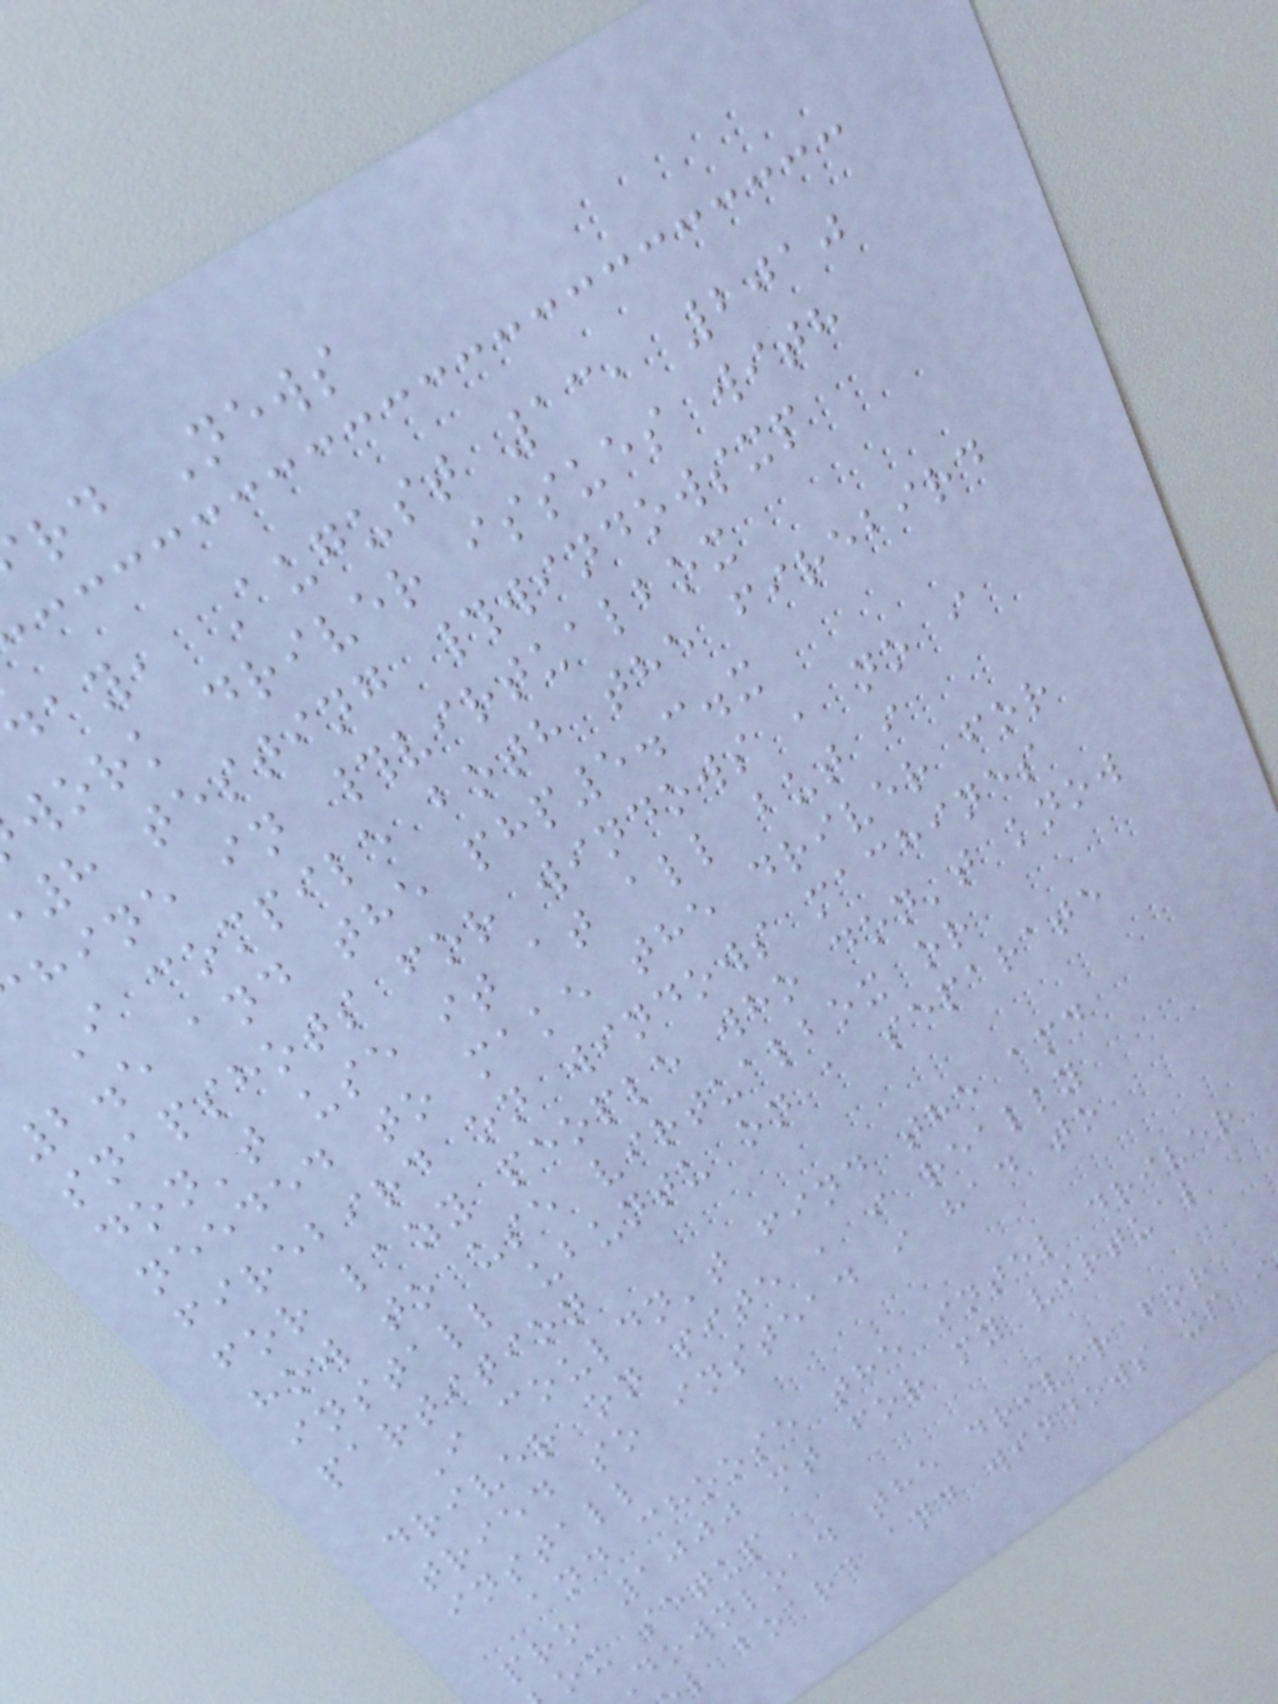rd News
day, August 13, 2010
work driver issues with
8 testing #windowsxp
hine in #virtualbox
I compile both the firebird
2.5 and the php5.3.x
snapshots for windows , no i
don't use it at all but i
needed to make the driver for
firebird on windows machines
for lazy people who don't know
how to use virtualbox or
install ubuntu on a separate
partition
I couldn't find the amd
driver on site , i really
tried so instead i had to
install
and choose the intel driver
pro 1000 mt for my virtual
ox setup
download the driver for
l board and windows xp i
